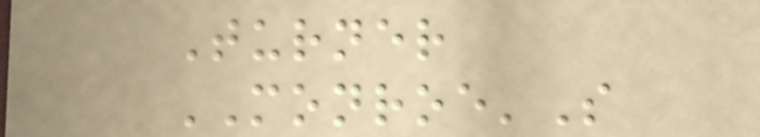Turner
MONROE'S
